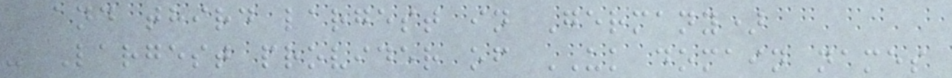and third largest in Germany)
- Largest provider of UK domain names
